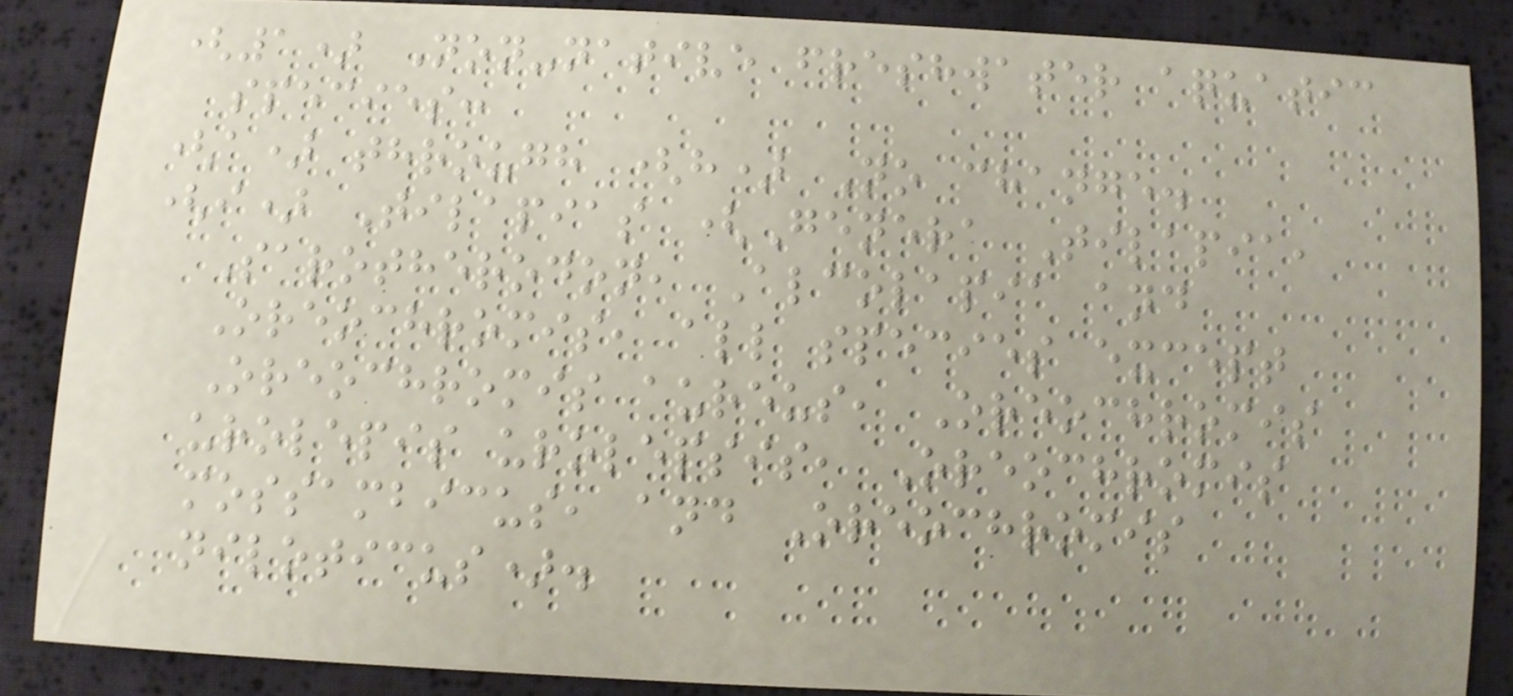(1) Non-native freshwater aquatic
species:
(a) through (h) No change.
(i) Tilapias (Genera Tilapia,
Sarotherodon, Alcolapia and
Oreochromis, all species except
Oreochromis aureus, Oreochromis
urolepis urolepsis, Oreochromis
mossambicus, and Oreochromis
niloticus).
